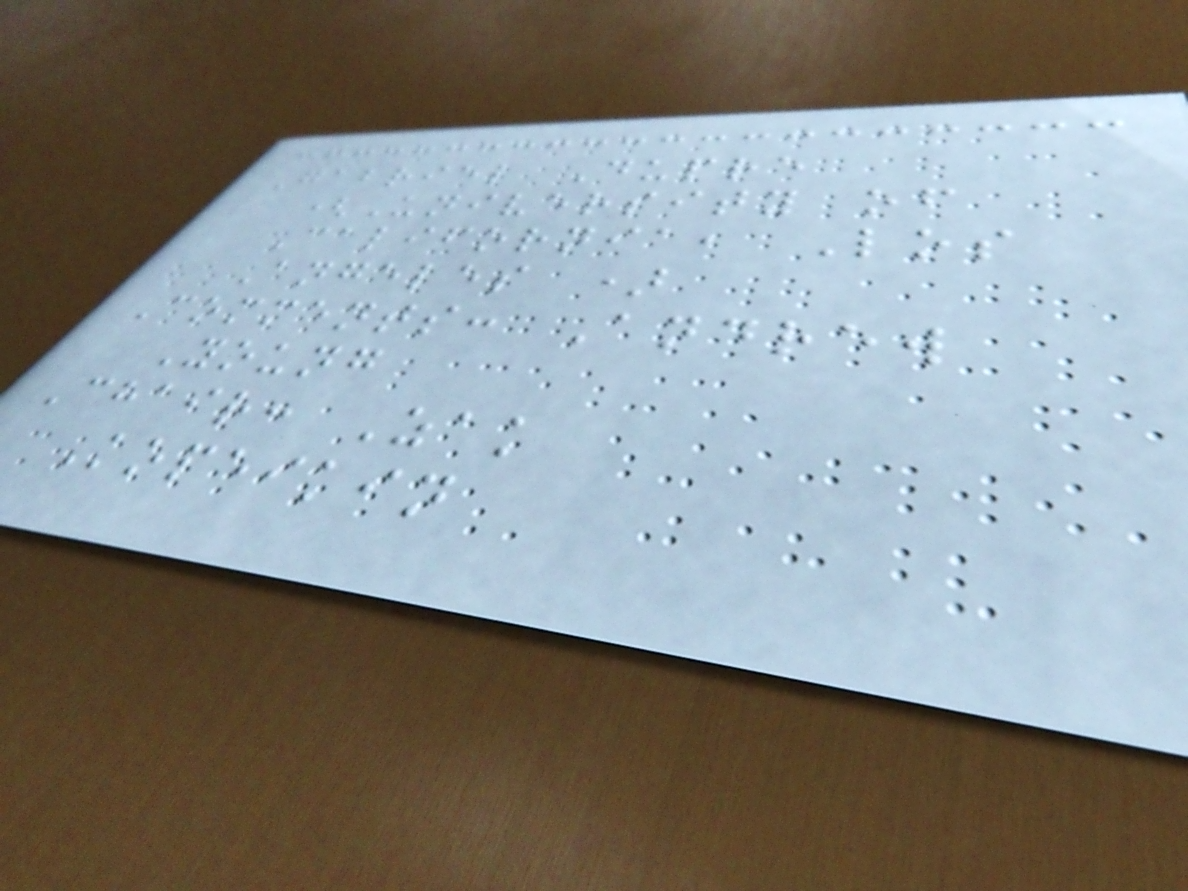Gabriel Dupre
(University of
California, Los
Angeles )
Comments: Andrew
Young
Chair: Zak
Kopeikin
